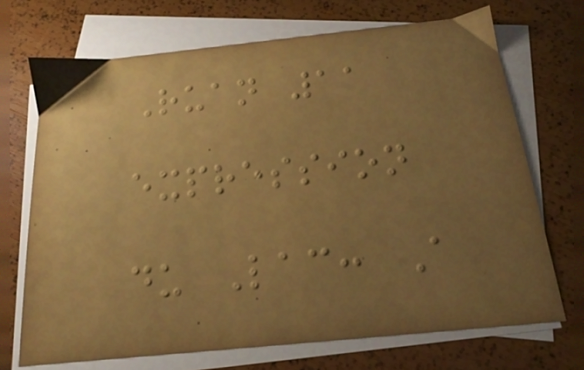Ruan 11
expression
du Lac: A
